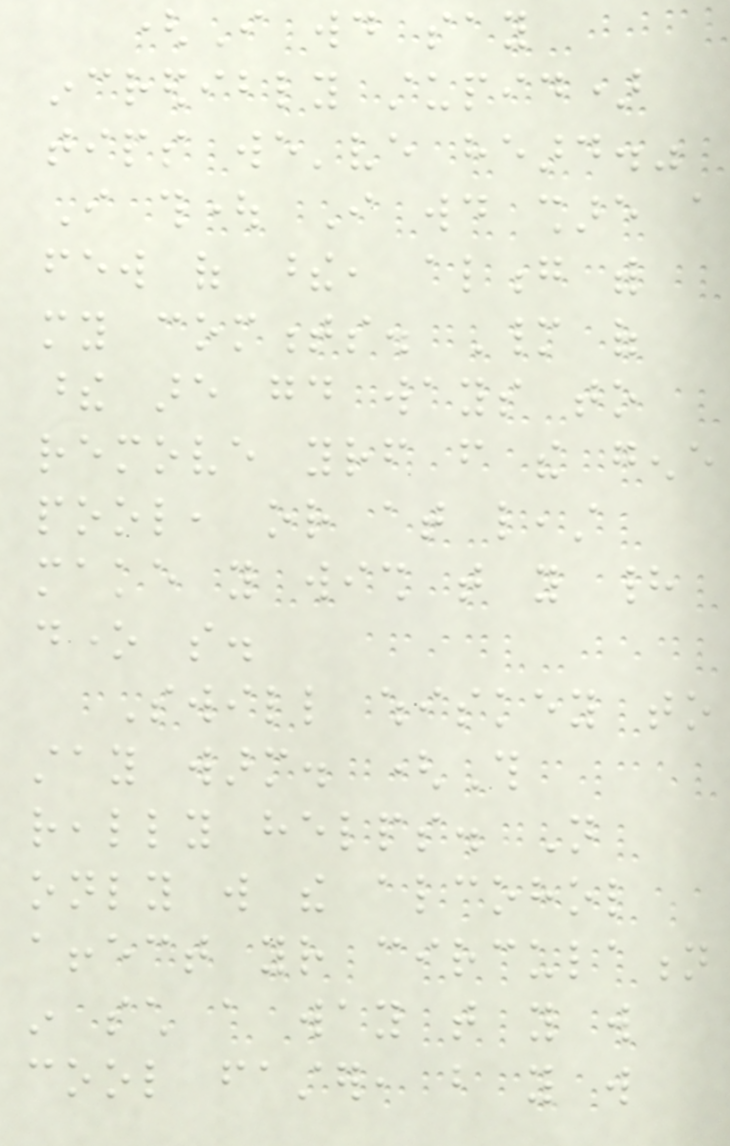(I would say
incredibly stupid)
tips we've heard."
I thought I would share a
few of these, along with
my comments. Many of
these are good ways to
remove yourself from the gene
pool, or at least
make you wish that you had
done so.
Swill whiskey to
stay warm. (This
really helps. Not
only will the alcohol
affect your circulation
in such a way that you will
cool faster, but you will
